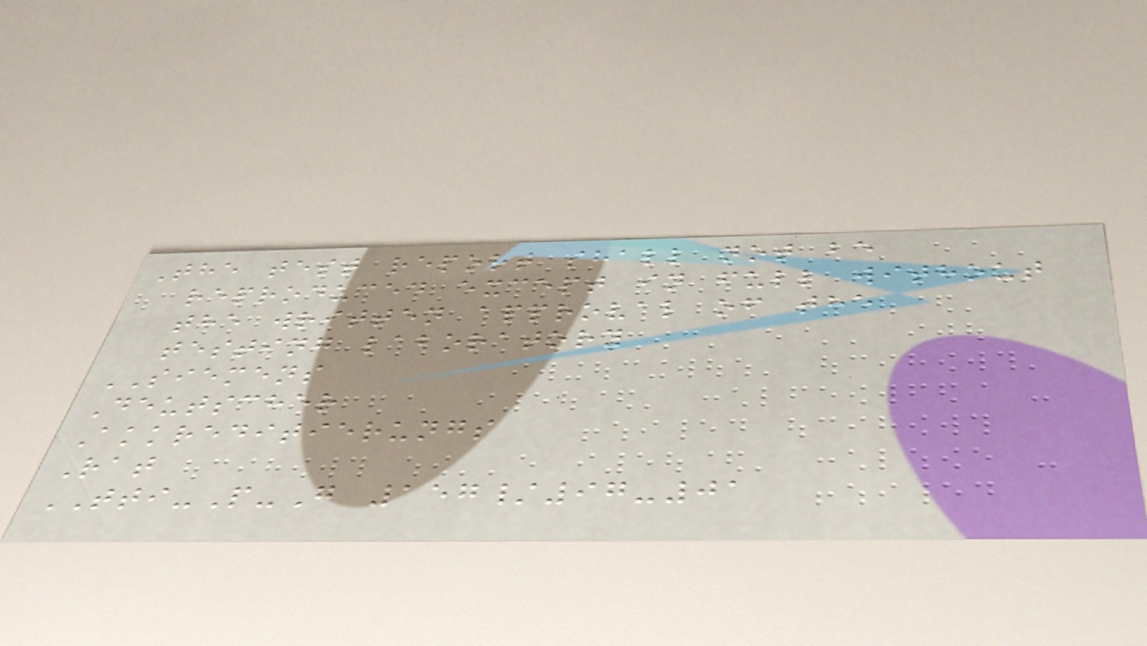The test report shall not be
reproduced except in full without
the written approval of the
testing laboratory
SIEMENS
Deutscher
Akkreditierungs
Rat
TTI-P-G 157/97-01
